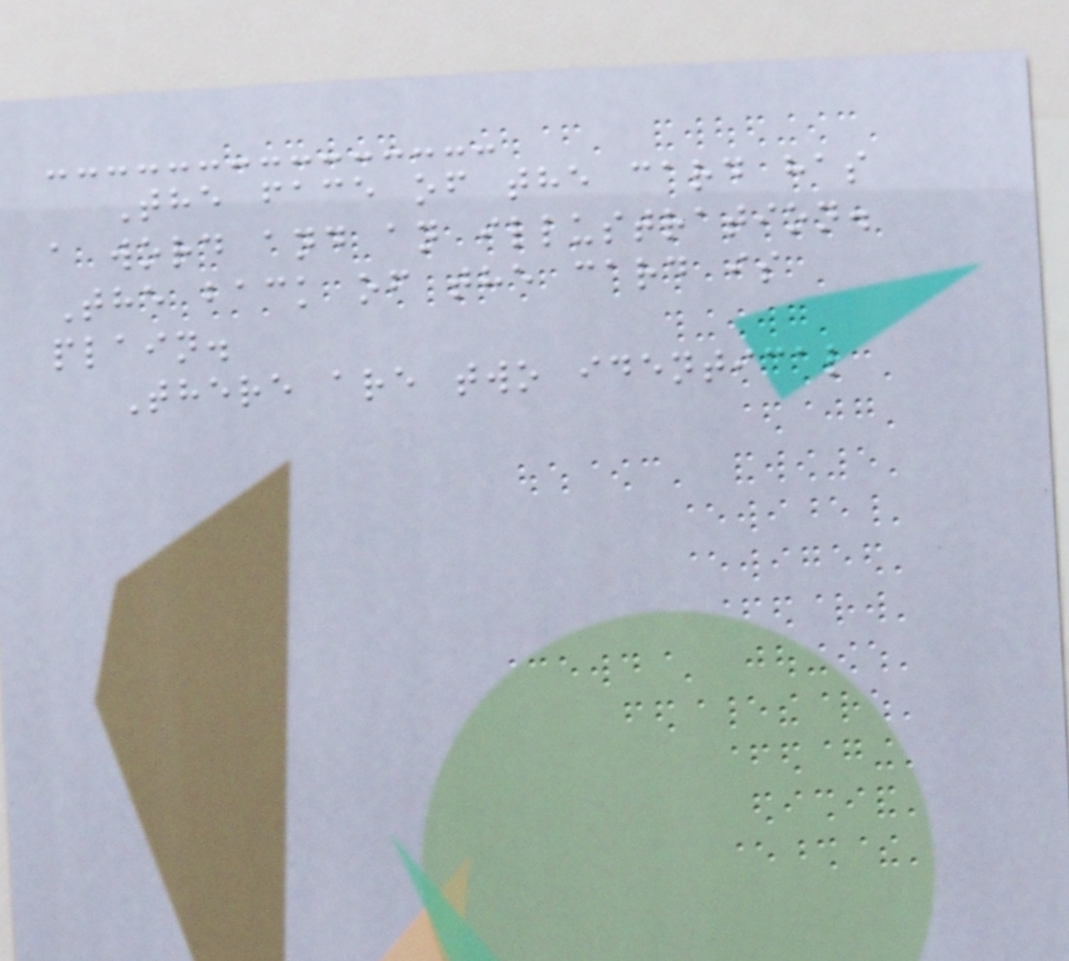The face of the card has
a word and an illustration.
The back of the card is
plain.
There are two identical
